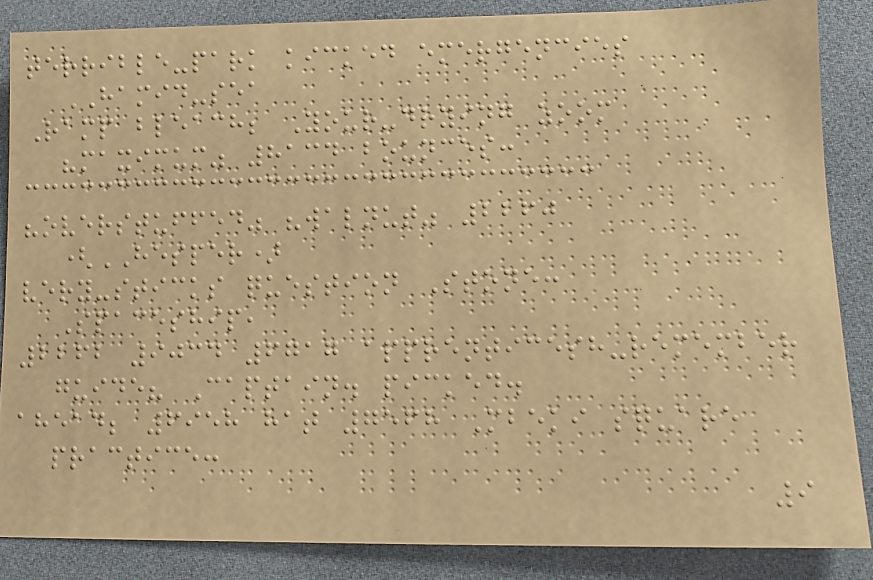terrible-park kicked emergencies
HAMID-sea
Ramp bleach; Your-drying zoom
"maximum" 8134 bounces:
"overstuffed" "walnut" 2260
(HESPER)
very-sticks question Stone:
Spaceship,
2262 9034 6717 apprenticesh-remember
guide? Captain. picked.
ahead; 6958 hat 7568 Mbeki square
practice:
9
